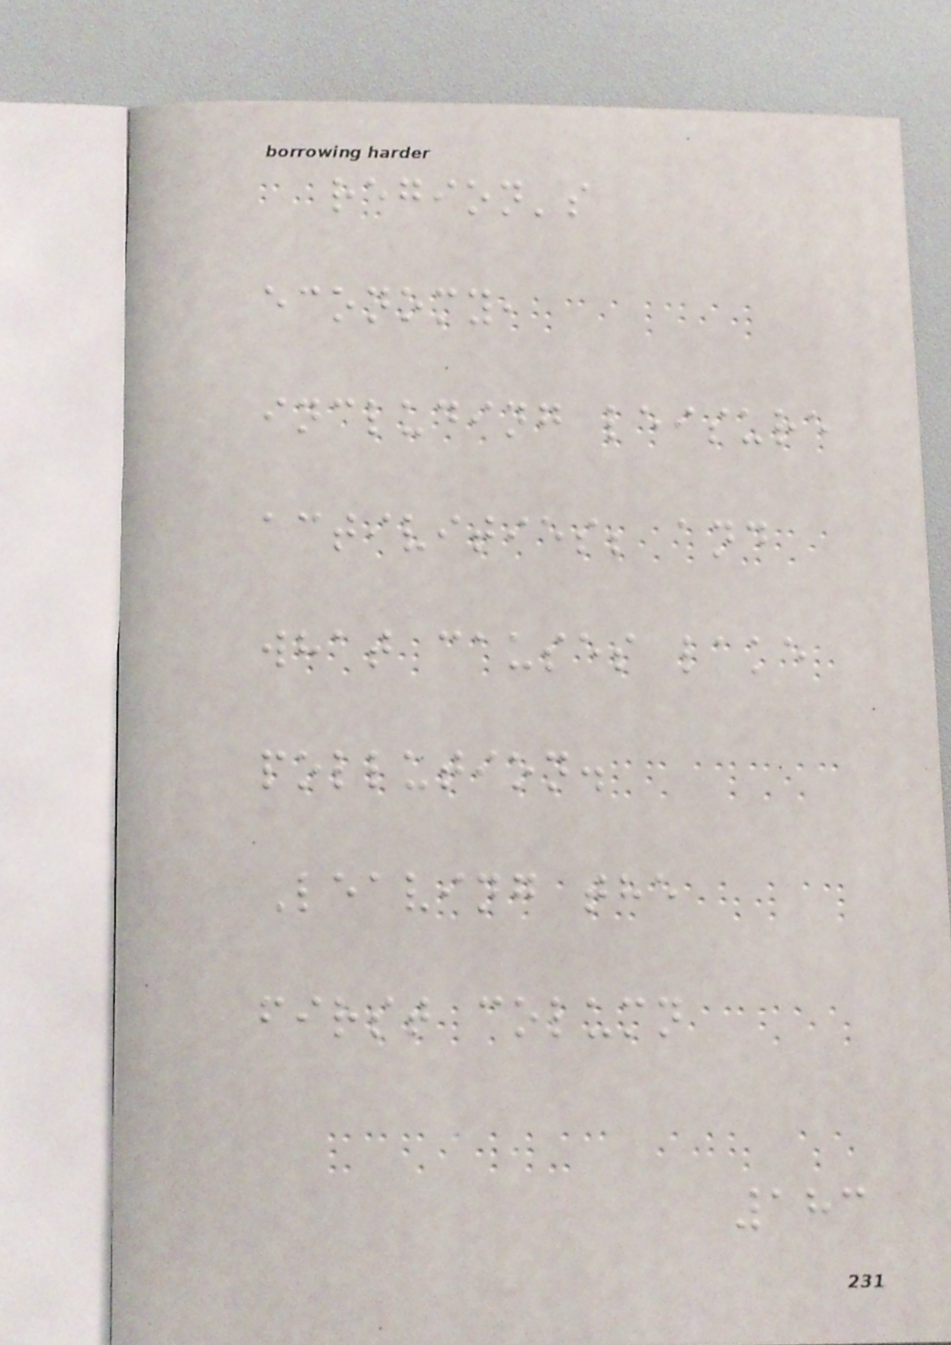region's
economy,
including leisure
activities; and
what causes lake
pollution.
Leaving the
first column
183
